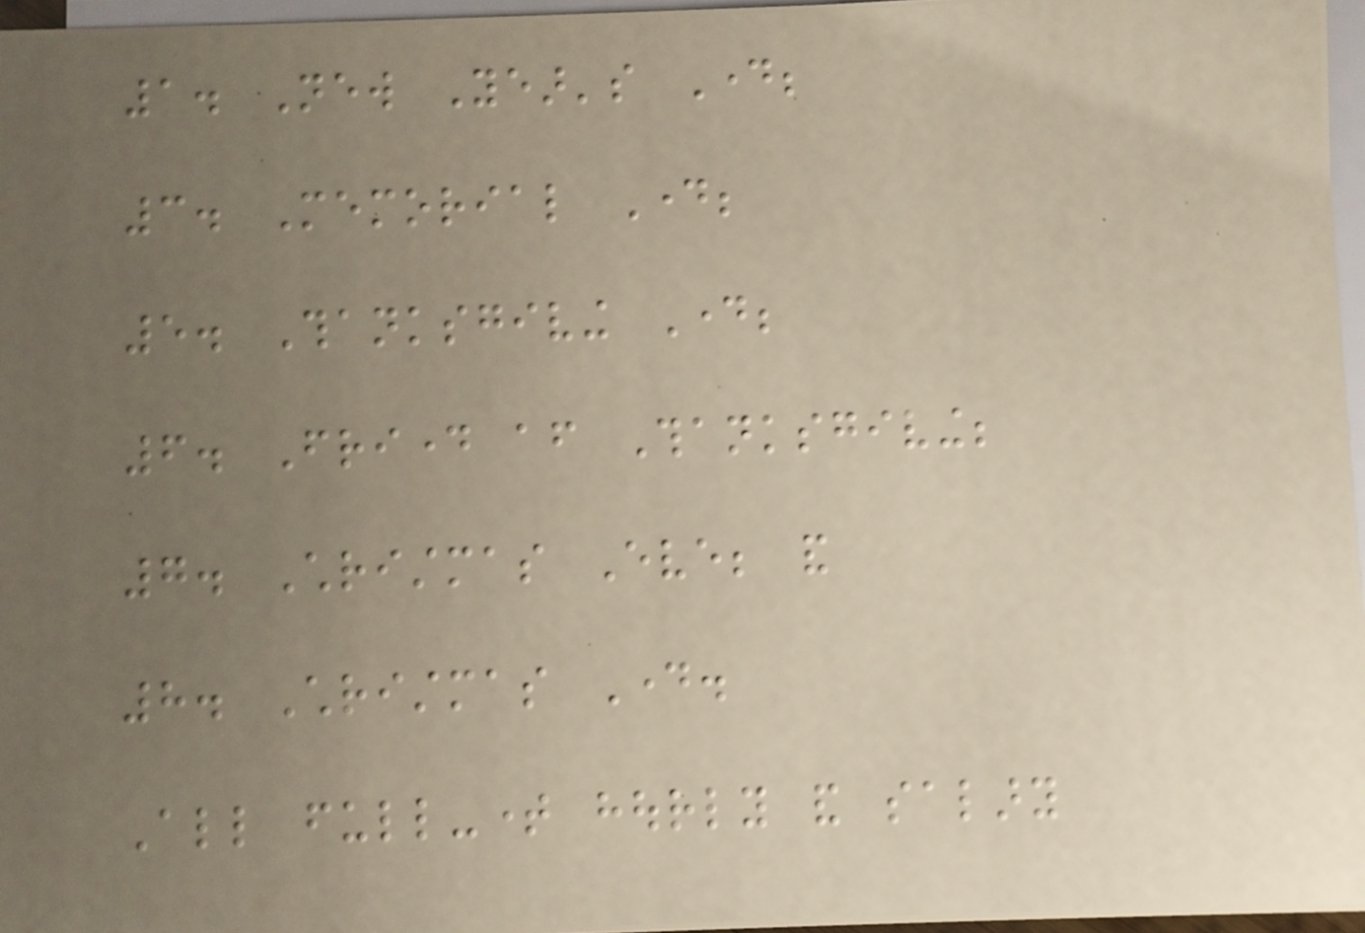1. New Year's Day;
3. Memorial Day;
5. Thanksgiving Day;
6. Friday after Thanksgiving;
7. Christmas Eve; and
8. Christmas Day.
All full-time hourly and salary
